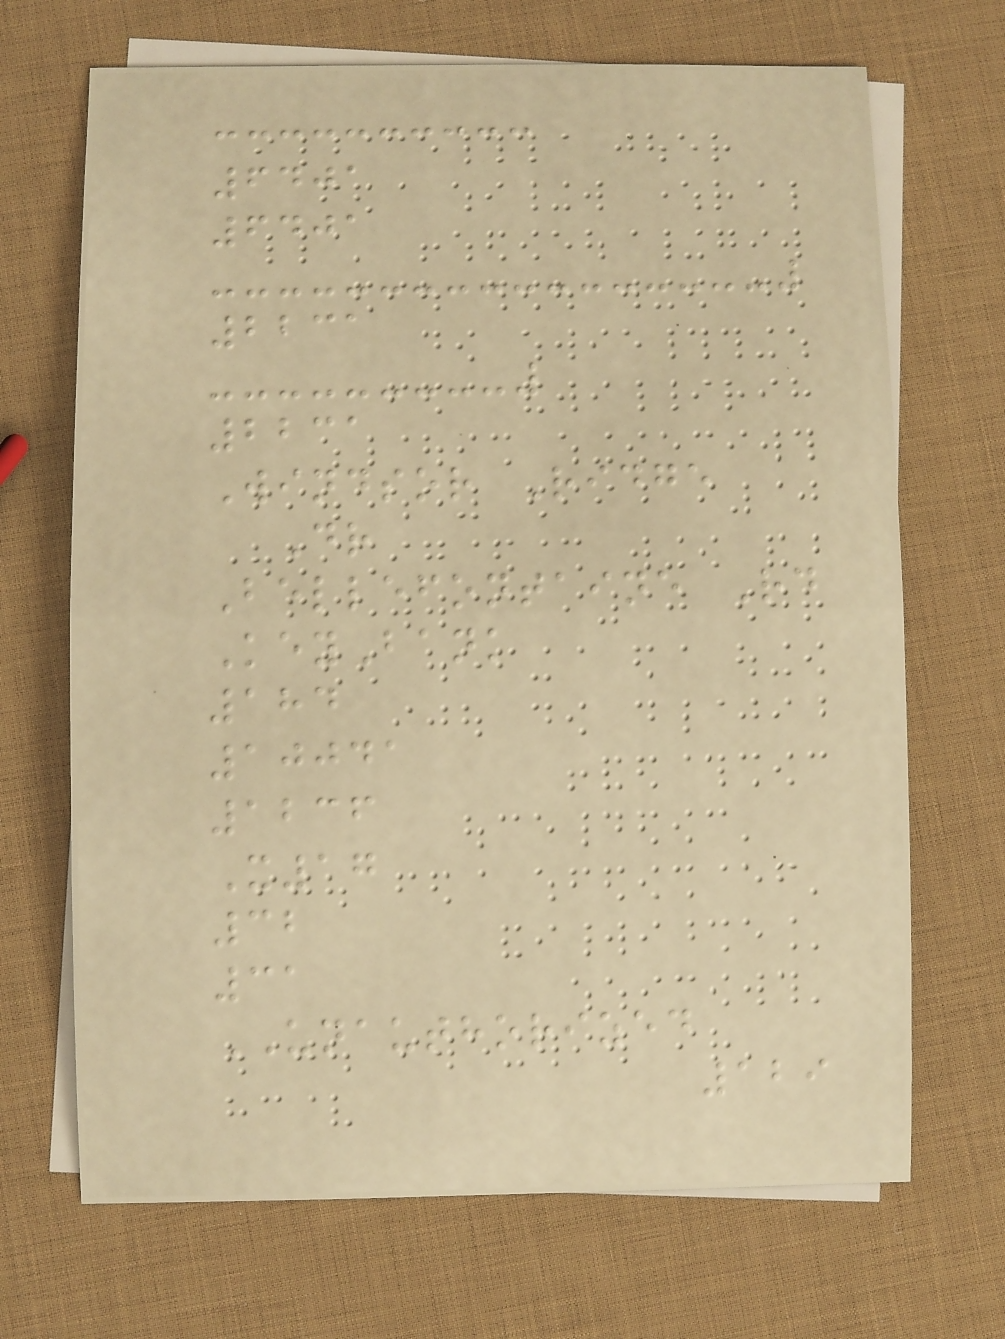6401
6401
2231
2231
Windsor Ridge
Dr
Bellefontaine Rd
KeyBank
184
10041
1236
X17
32
31
UNAUTHORIZED
129
